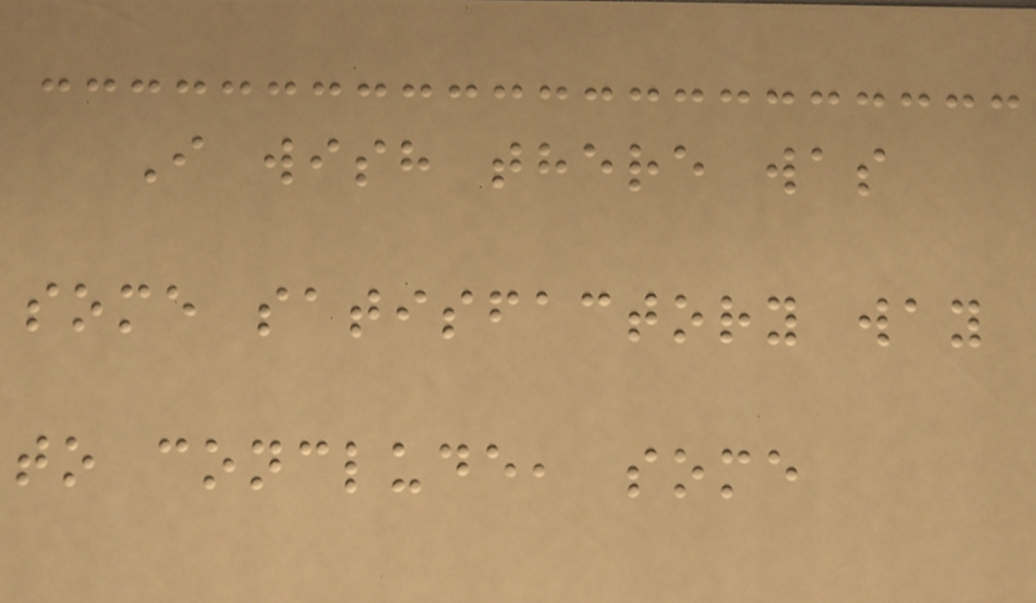I wish there was
some satisfactory way
to conclude, some
